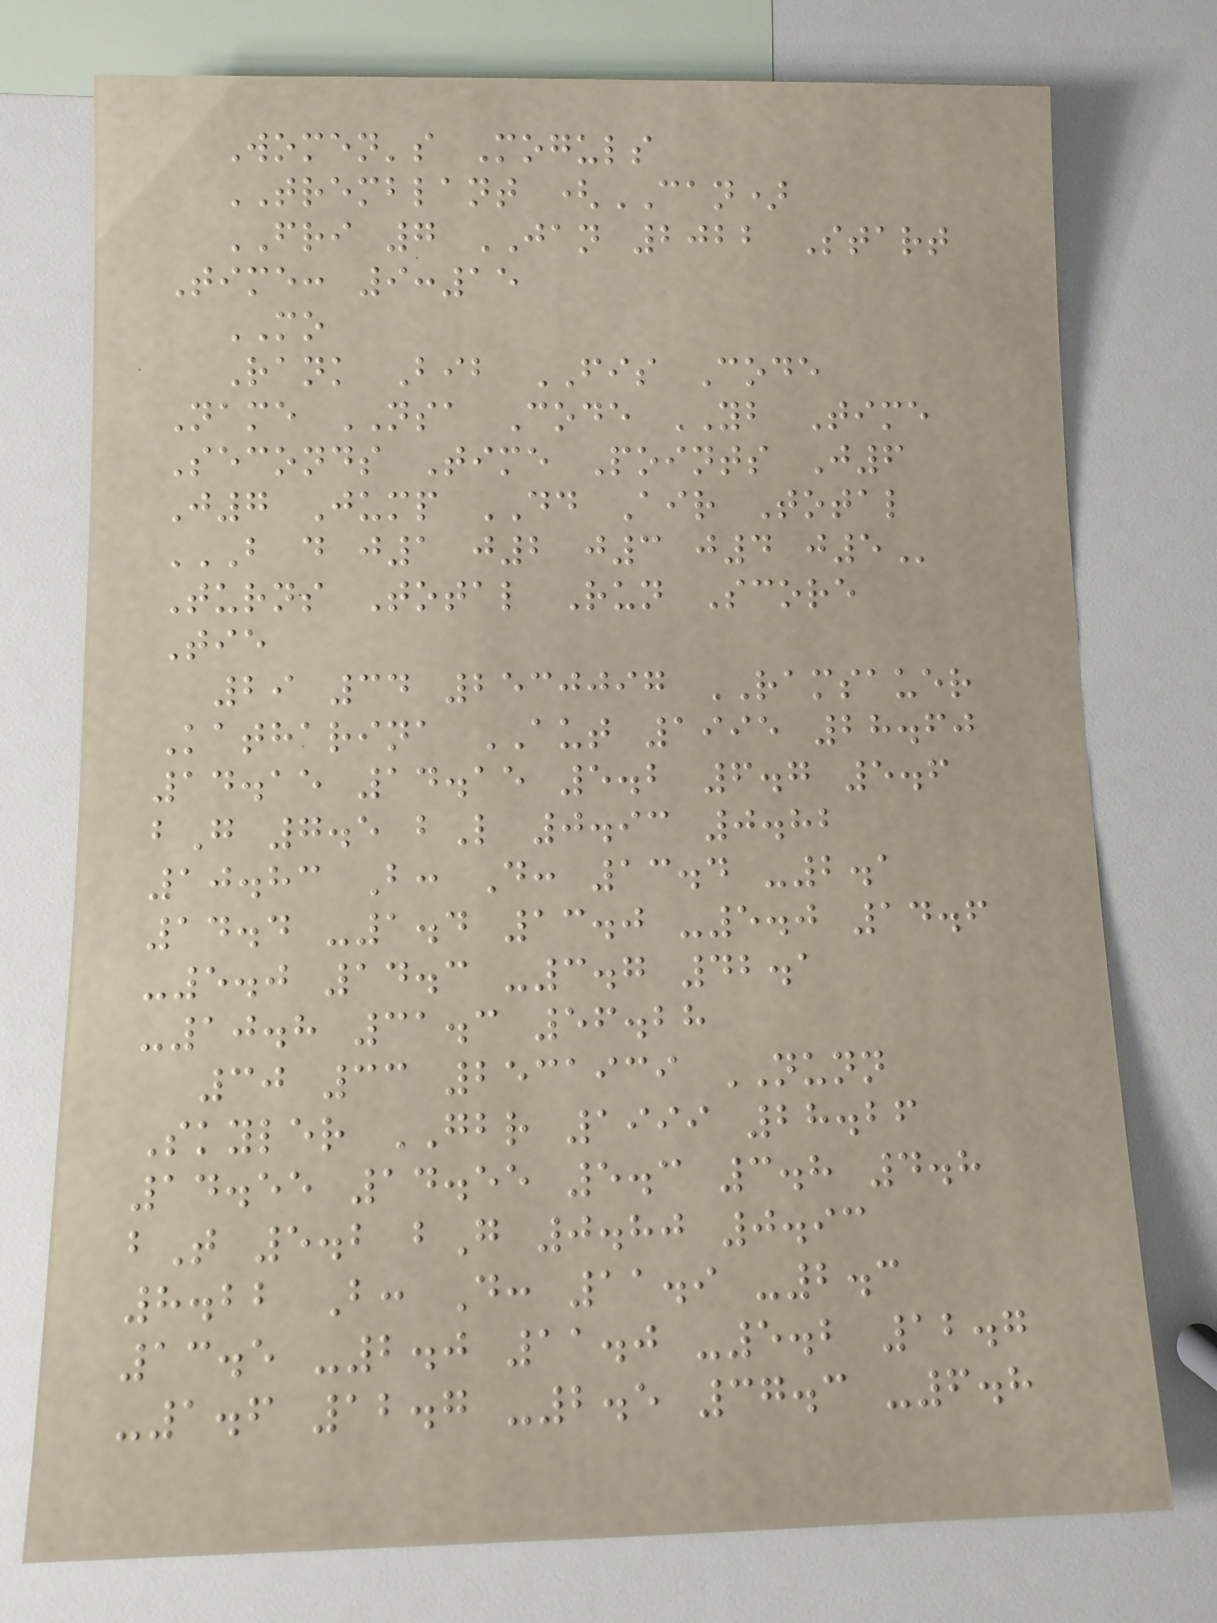Women's Moguls
TREMBLANT (CAN)
FRI 7 JAN 2022 Start
Time: 9:15
MO
Rank Bib FIS Code
Name NSA Code YB Time
Seconds Time Points J6
J7 Jump DD Air Total
B D J1 J2 J3 J4 J5
Turns Total Run Score
Tie
29 34 2530097 RAMSAUER
Katharina AUT 1995 28.60
14.15 14.15 5.2 6.7 5.6
bG 7.5 bL 0.93 0.82
10.83 B: D: 13.4 -2.1
14.4 -1.4 13.0 -5.0 14.6
-5.0 14.3 -3.7 42.1
-10.8 31.3 56.28
30 33 2531939 NUNN
Skyler GBR 1999 28.26
14.55 14.55 5.3 3.8 4.8
bT 5.2 bG 0.80 0.93
8.22 B: D: 11.9 -2.3
13.5 -2.0 11.0 -5.2 12.7
-1.6 12.7 -2.5 37.3 -6.8
